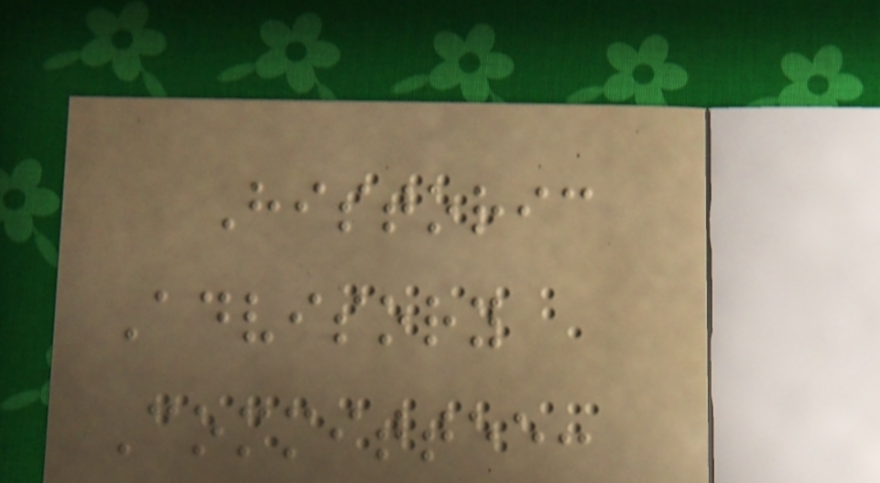Historic
Advisory
Committee:
